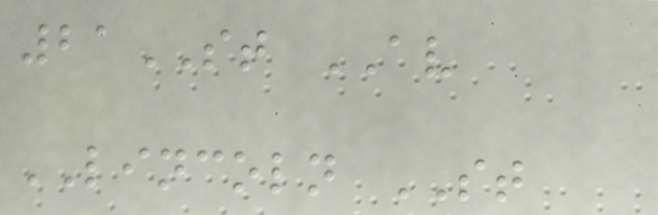21ST AV
LINCOLN ST
